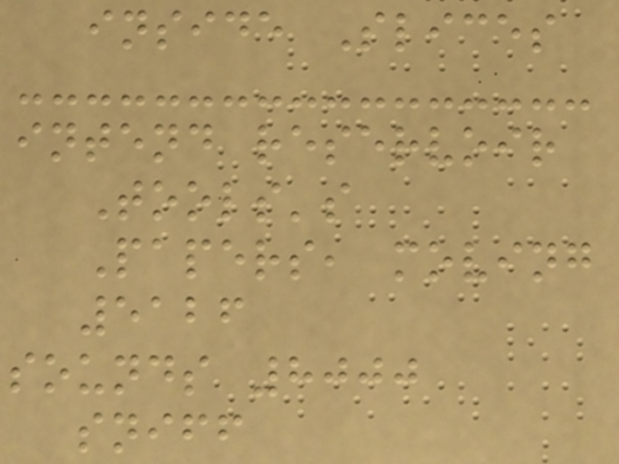inside Slices
intend reservoir
Tools's
Papers, moving
5126
sounds 8000
sniff
